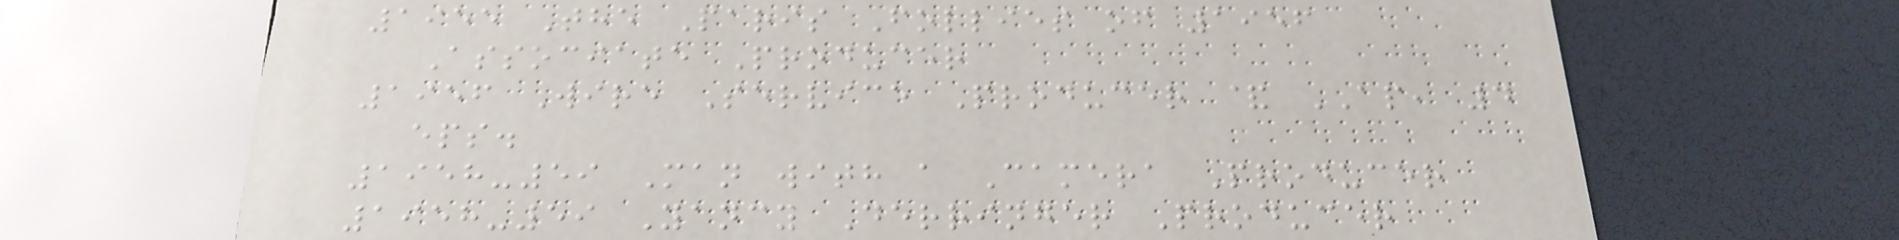1955 The Paris Follies of 1956
Associate Producer
1956 Wire Service Producer & AP, 4
eps.
1958-59 Man with a Camera Producer
1958-59 Yancy Derringer Producer
